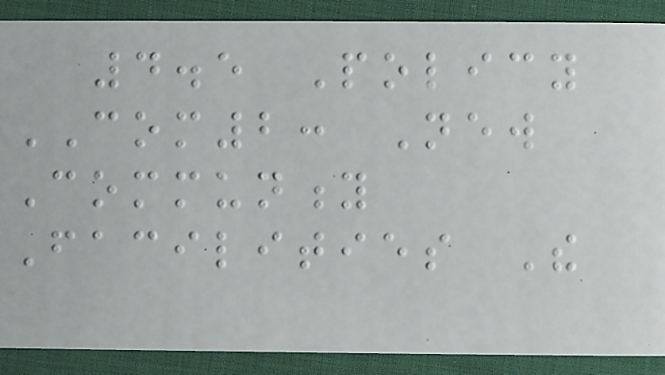4.5 Policy
COM2: New
Community
Facilities The
